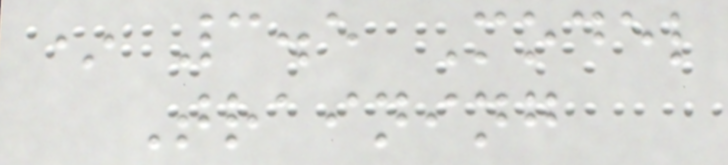* 3.5 Model
Training
